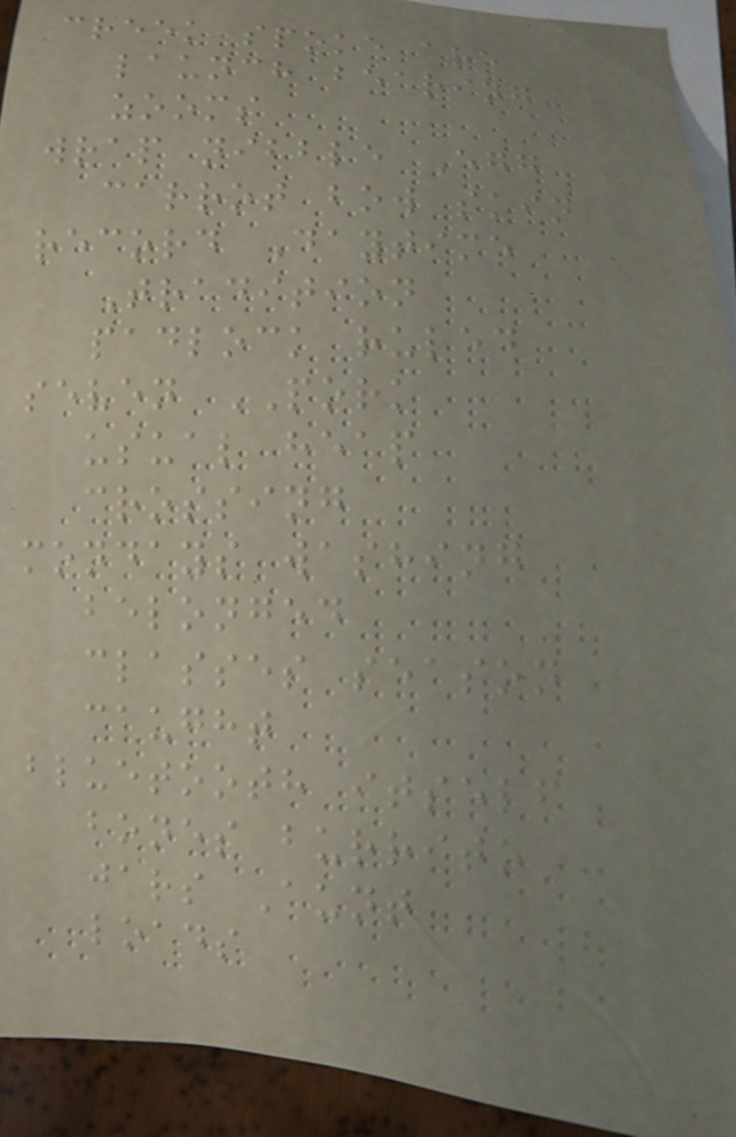creek spoke are
launch bearing
zooms
wrap nibble Egg
carrot bow skin
record Daytime
Tradition
padlock ruled
seven PORK
usual heap
crossing
mondays washing
belonged
classes season
caught
bluetooth itself
bones burrito
jars Aunt
loads
